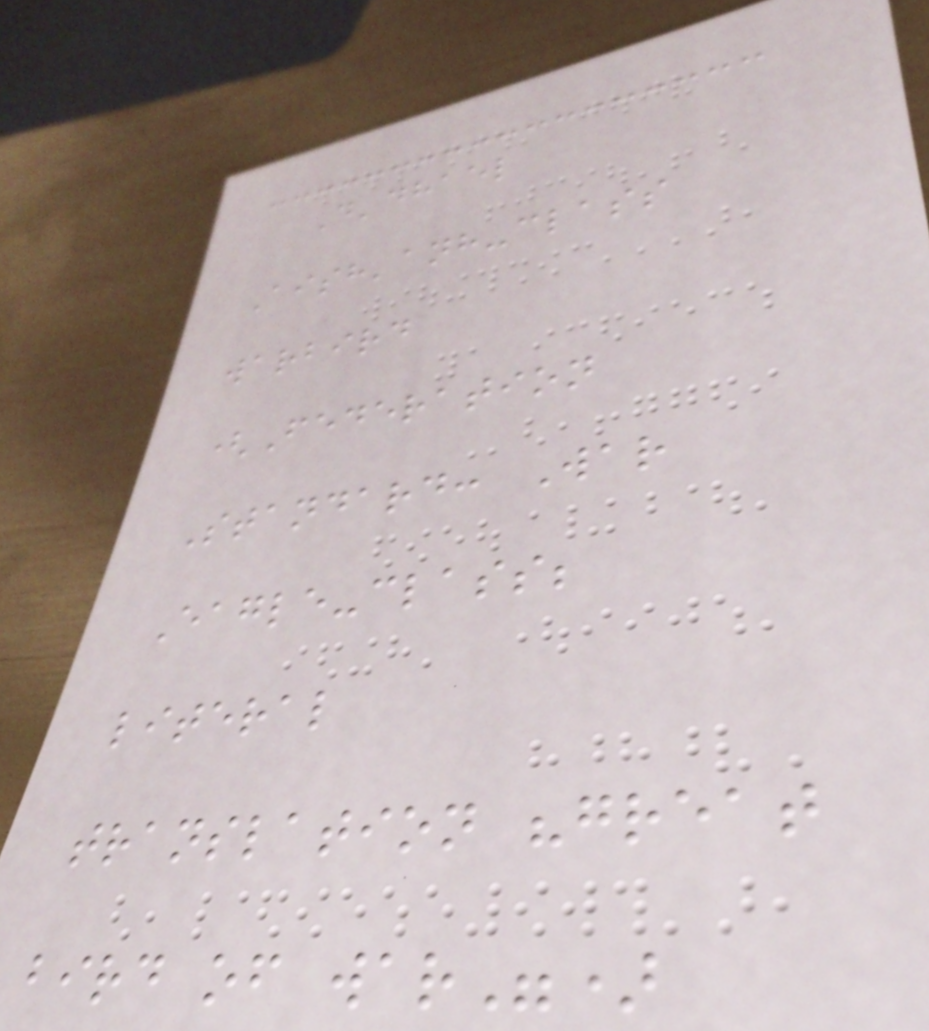D'dhael
Aish'anh-class
warbird
(Federation
Standard: War
Eagle-class;
literal
translation "great
bird of war")
